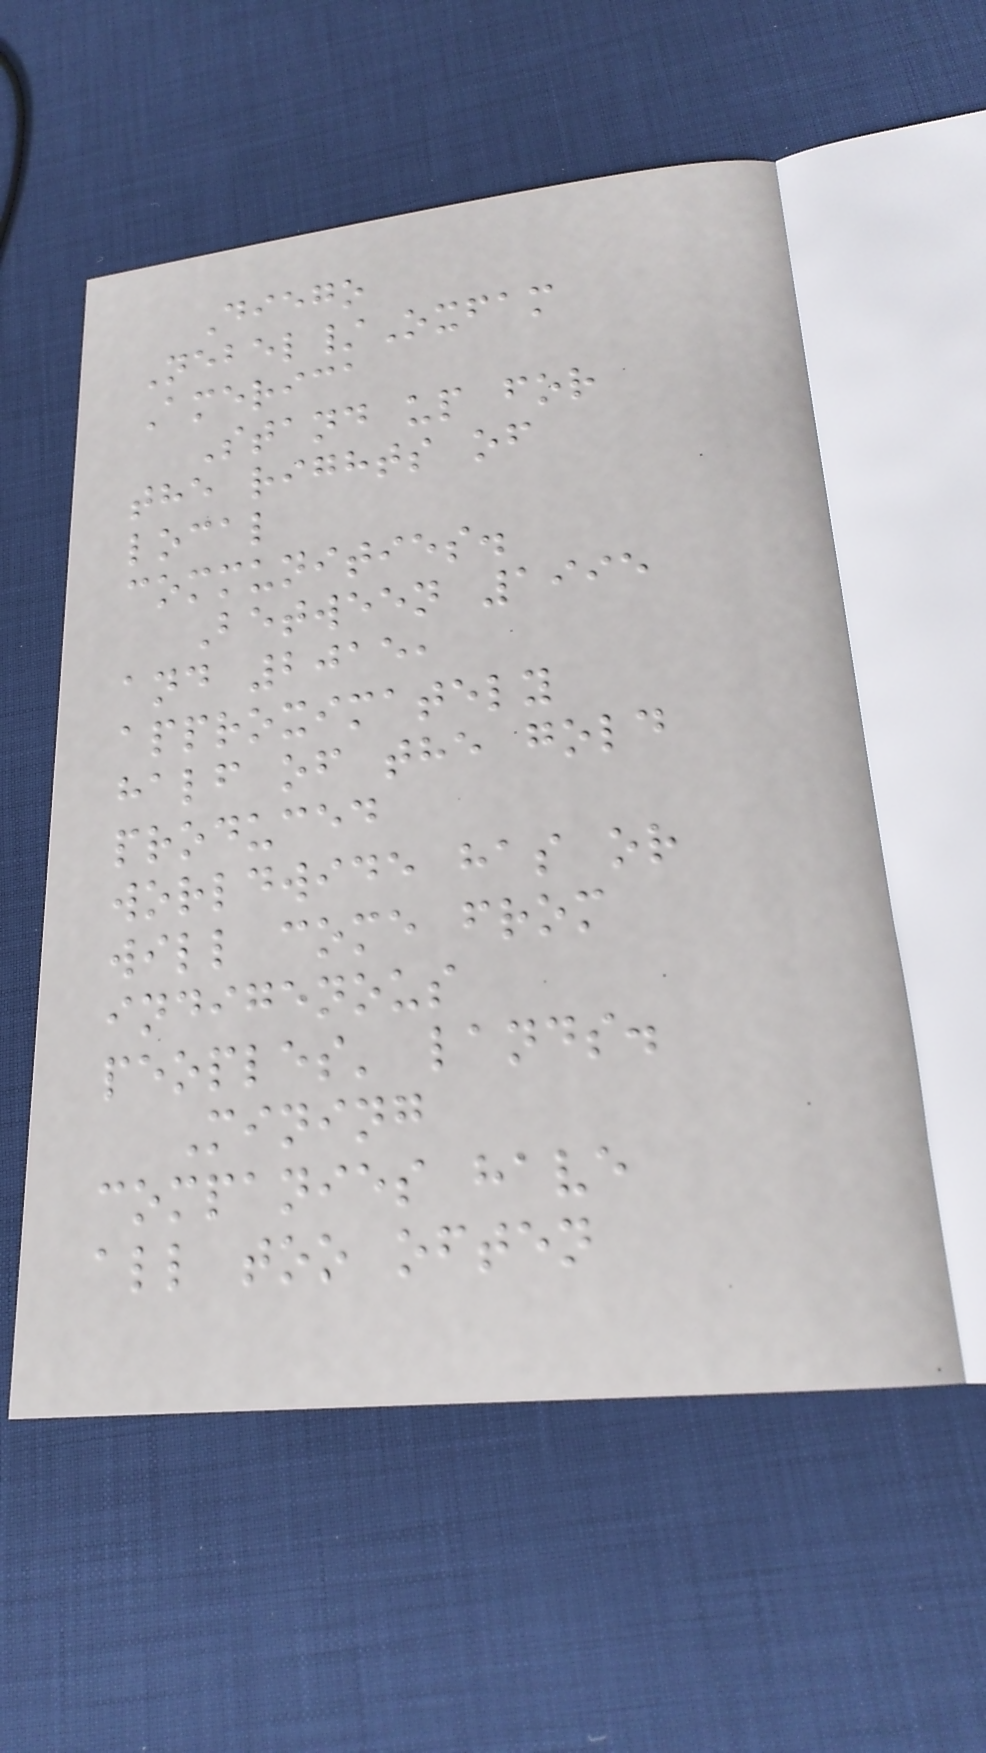Diego
Nebel/Oxfam
America
Stand up for
the rights of
local
communities.
Between 1995
and 2015,
approximately
half of the gold
produced
worldwide has or
will come from
indigenous
peoples' lands.
Mining
companies have
all too often
